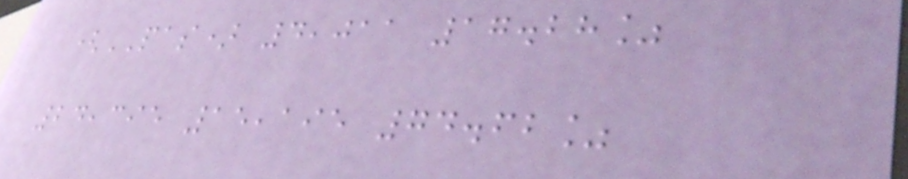(PAS) 4,011 17.28%
24,395 15,195 74.62%
